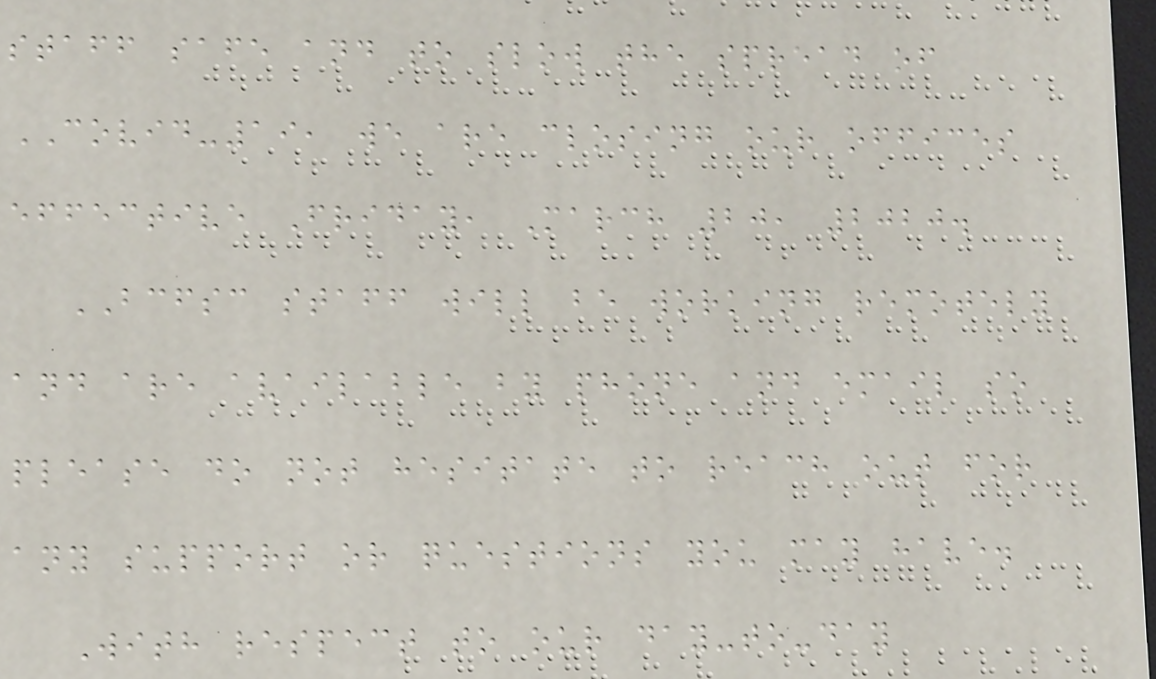staff safe and to slow the spread of
COVID-19, we are closing our offices
effective Friday, March 20, 2020.
BCFSC staff will be working remotely
and are available by phone and email so
please do not hesitate to reach out for
any support or questions you may have.
With respect to our day-to-day
